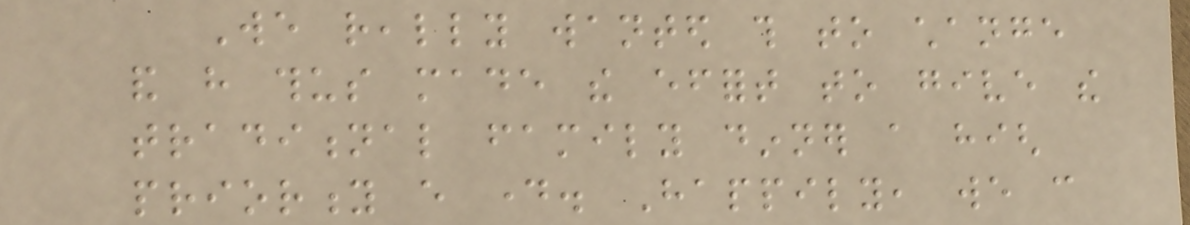We really wanted this to change
and have thus made the effort to give the
traditional family dinner a high
priority every day. Happily, we can
